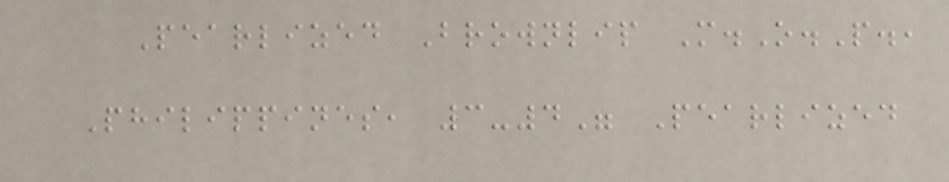Pearlized Brownlip M.O.P.,
Philippines, 3-4" Pearlized
